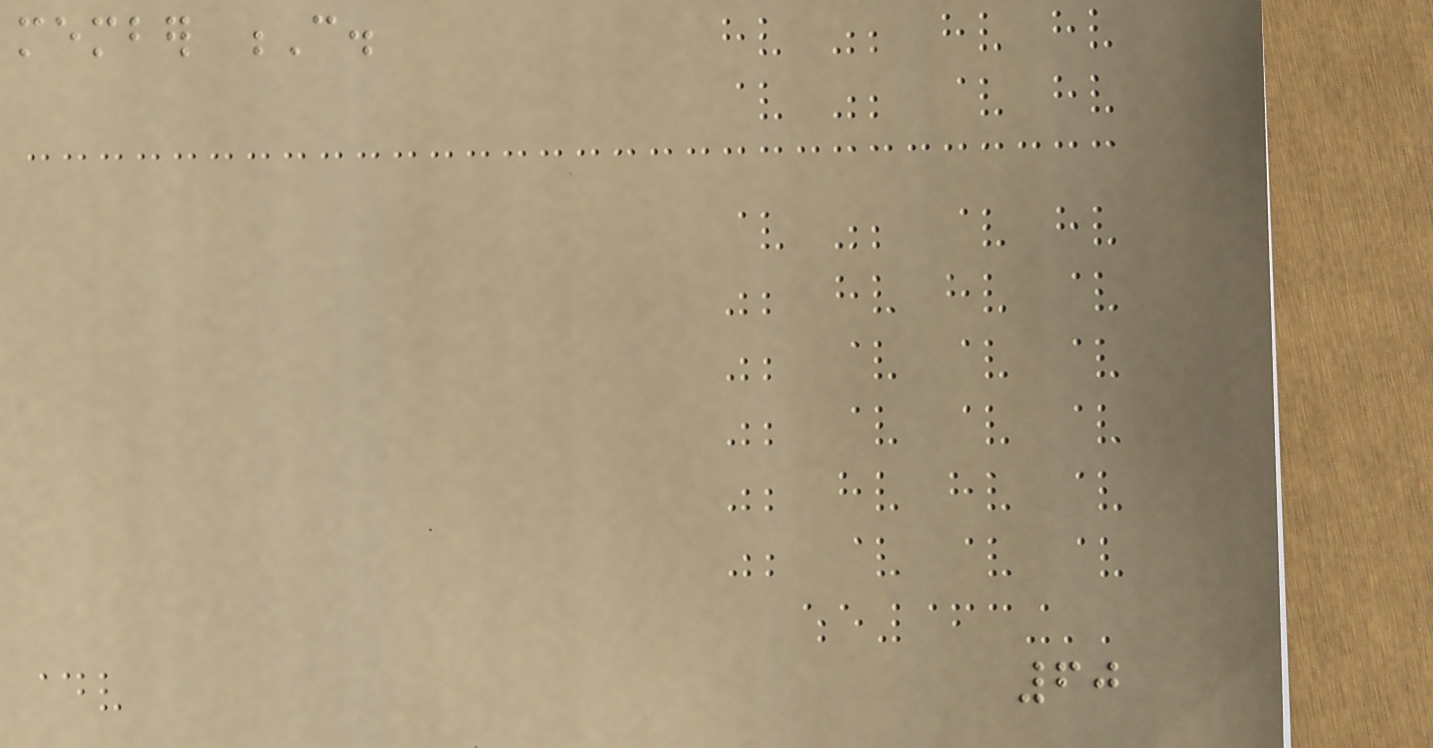member C.
60
